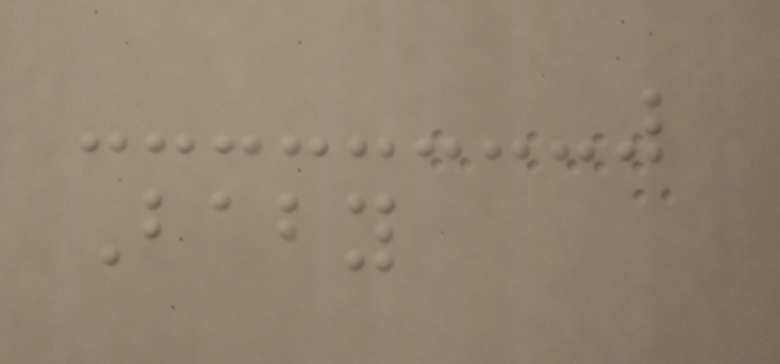Baby
